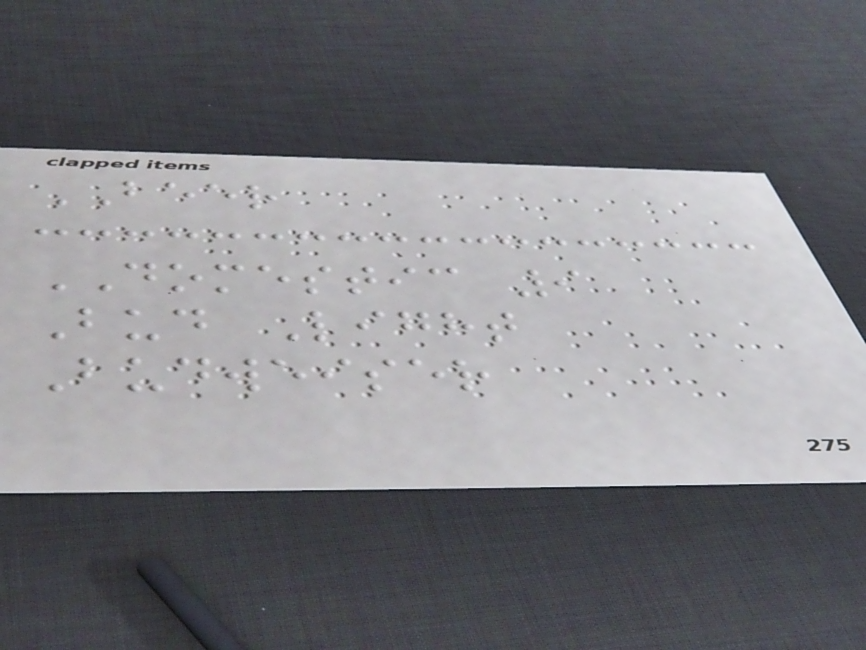BEER
DOMESTIC 9
Bud Light
Budweiser
